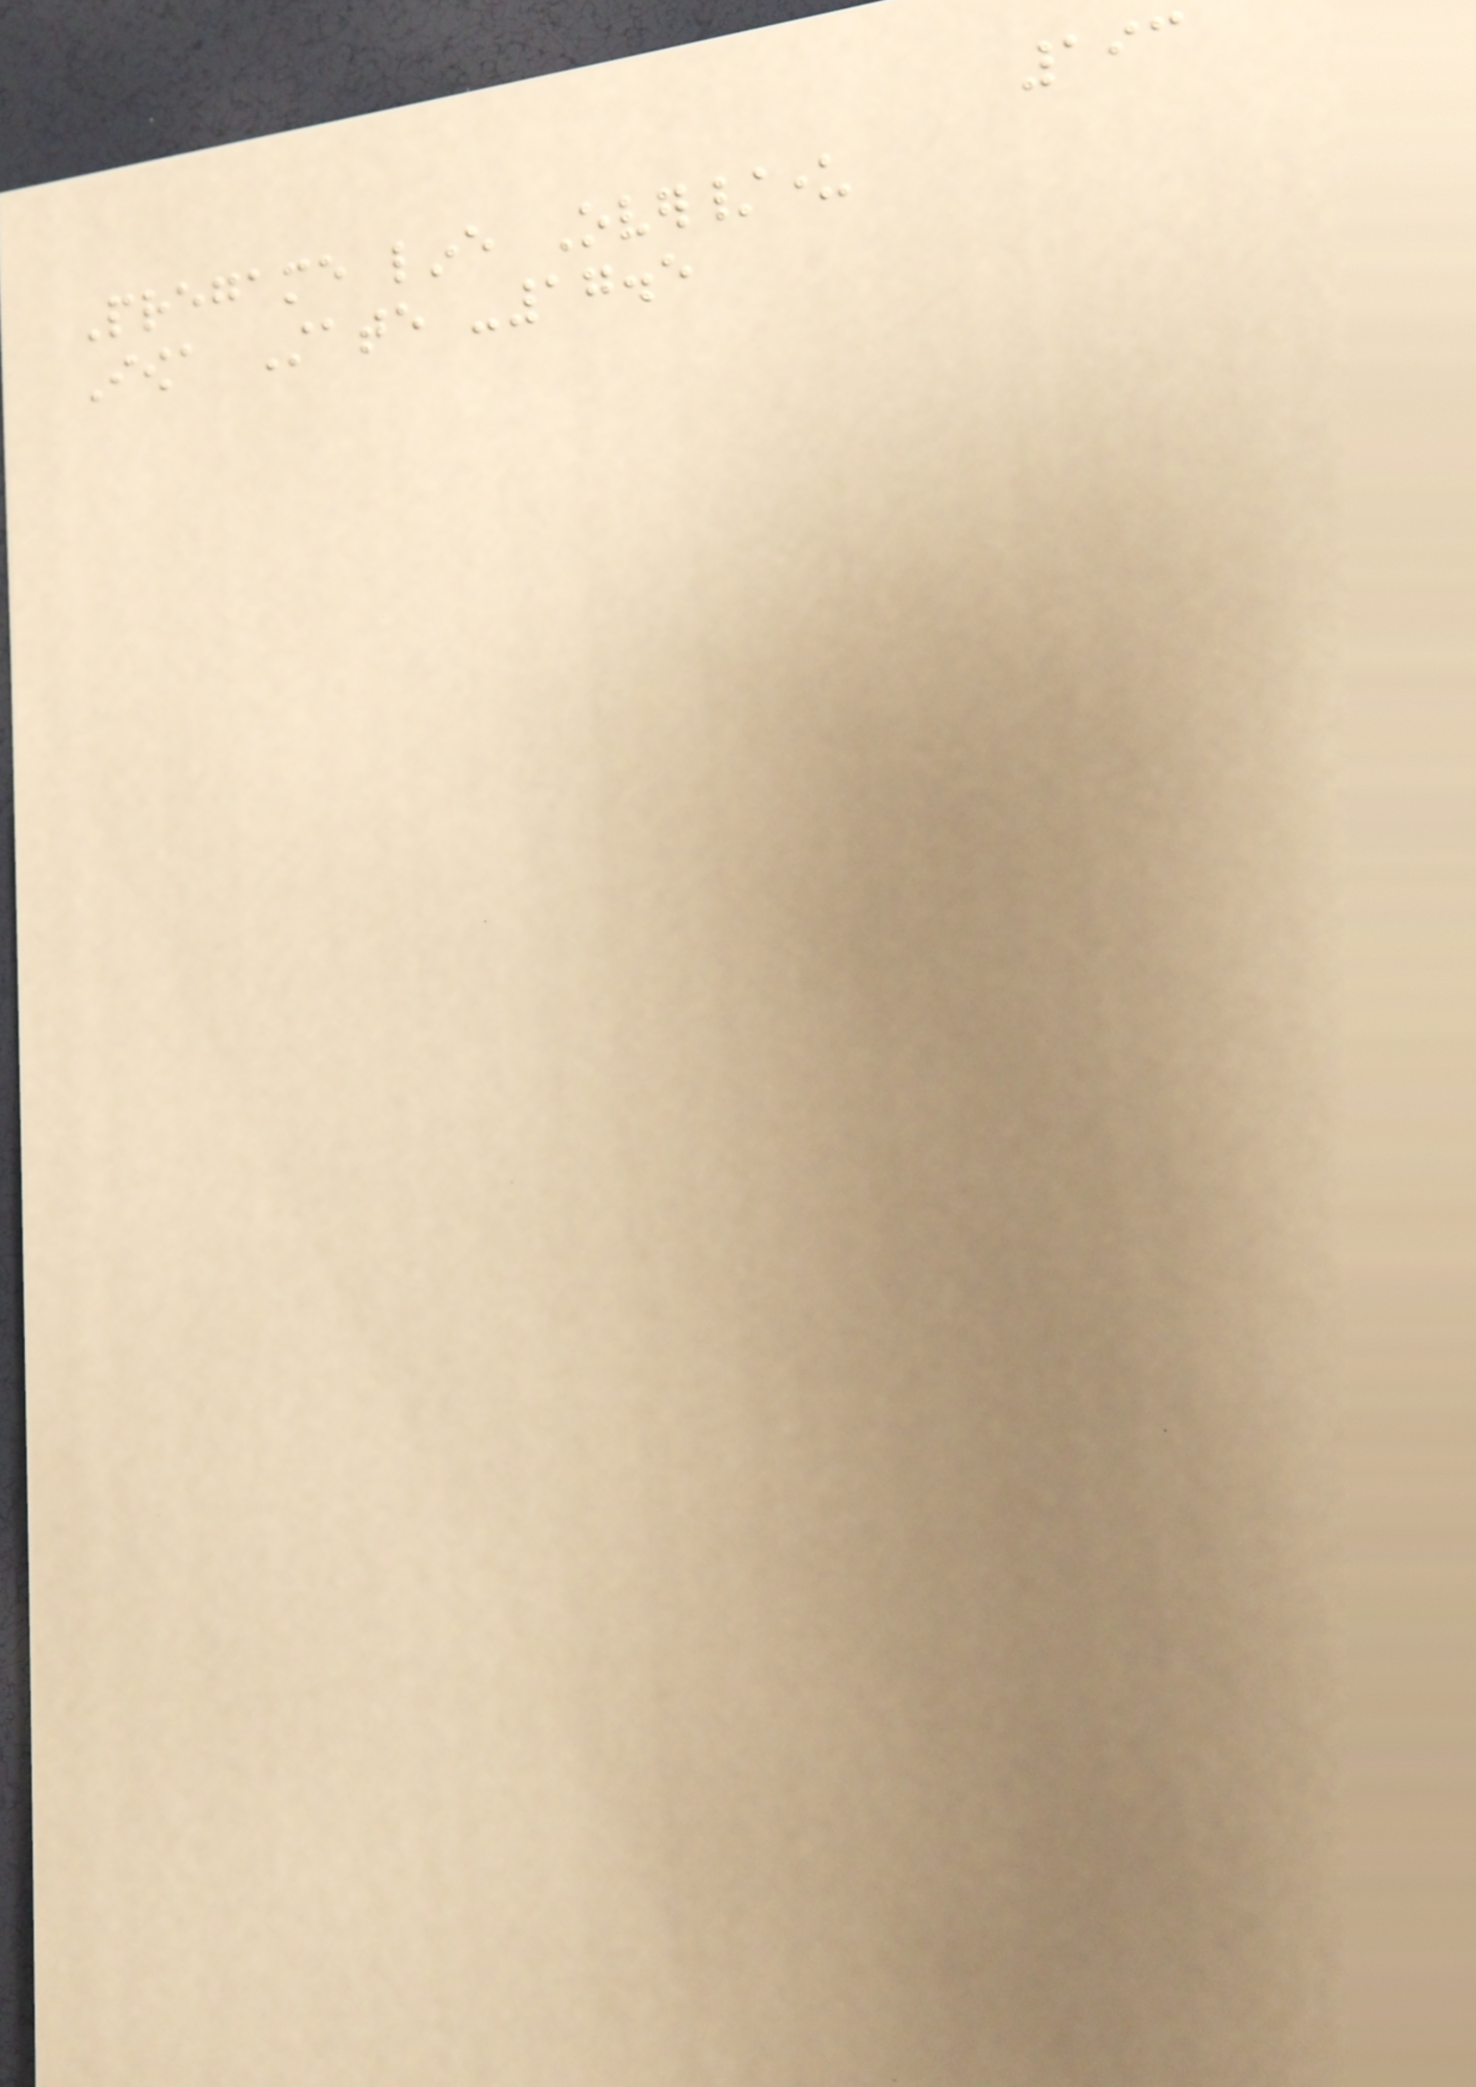193
Pregame line Over/under
Iowa State -17.5
